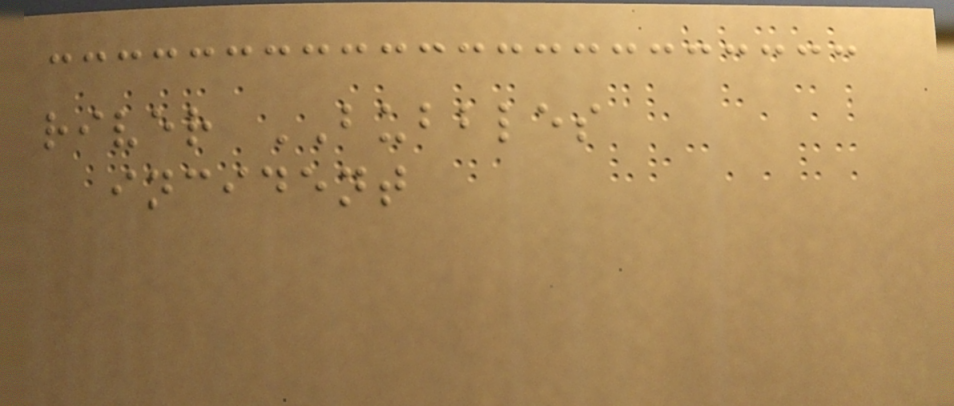river BUBBLES
incident
